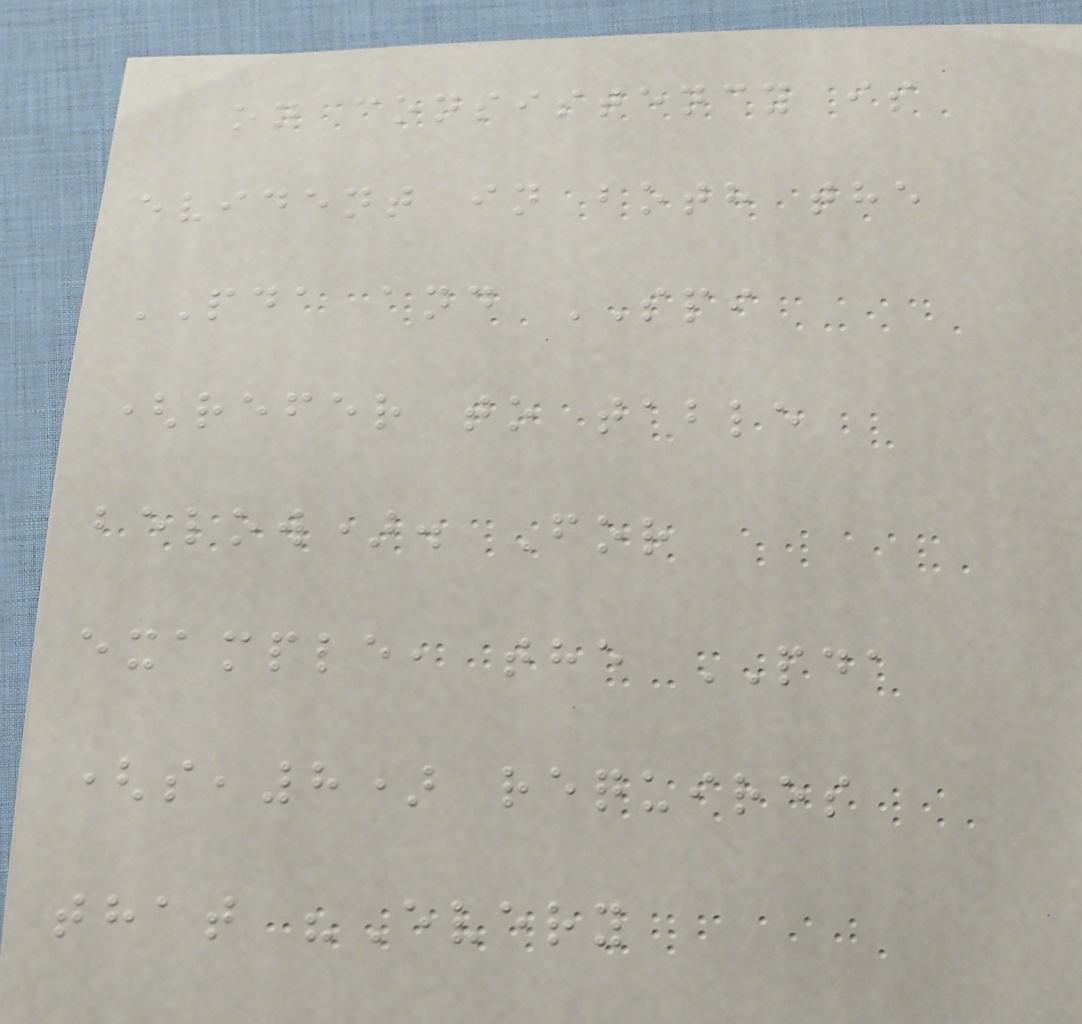on consistency is
evident in both the
PDA and SPI
(refer to table
below). For
example, the PDA
(s,8) requires
that "Every
